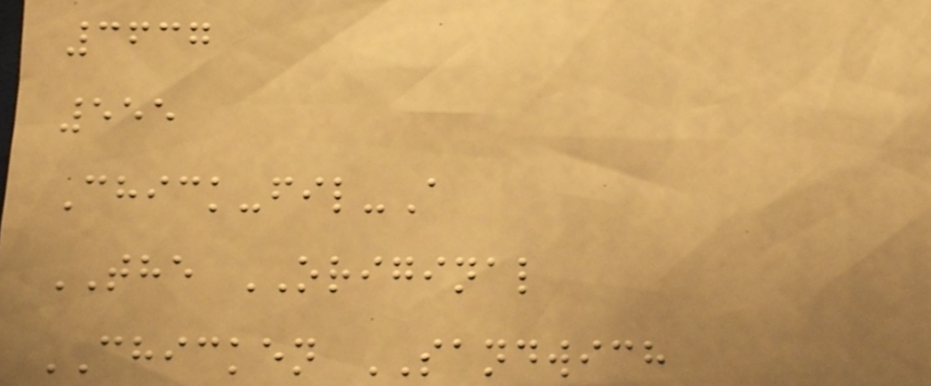3637
555
Chick-fil-A
THE ORIGINAL
CHICKEN SANDWICH
